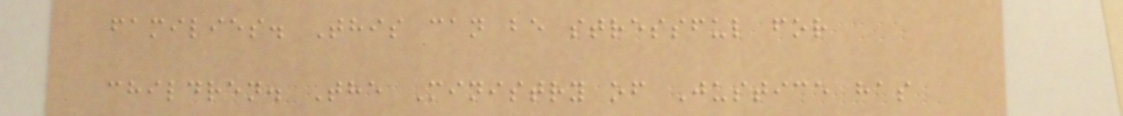families. This can be stressful for
children. The Ministry of Justice has
